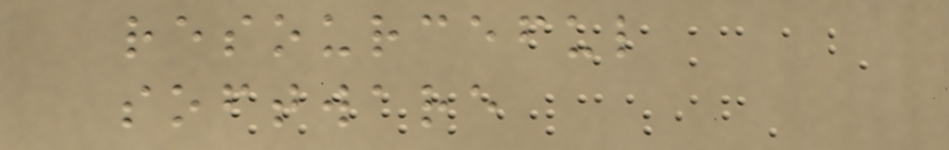resourceful
software
